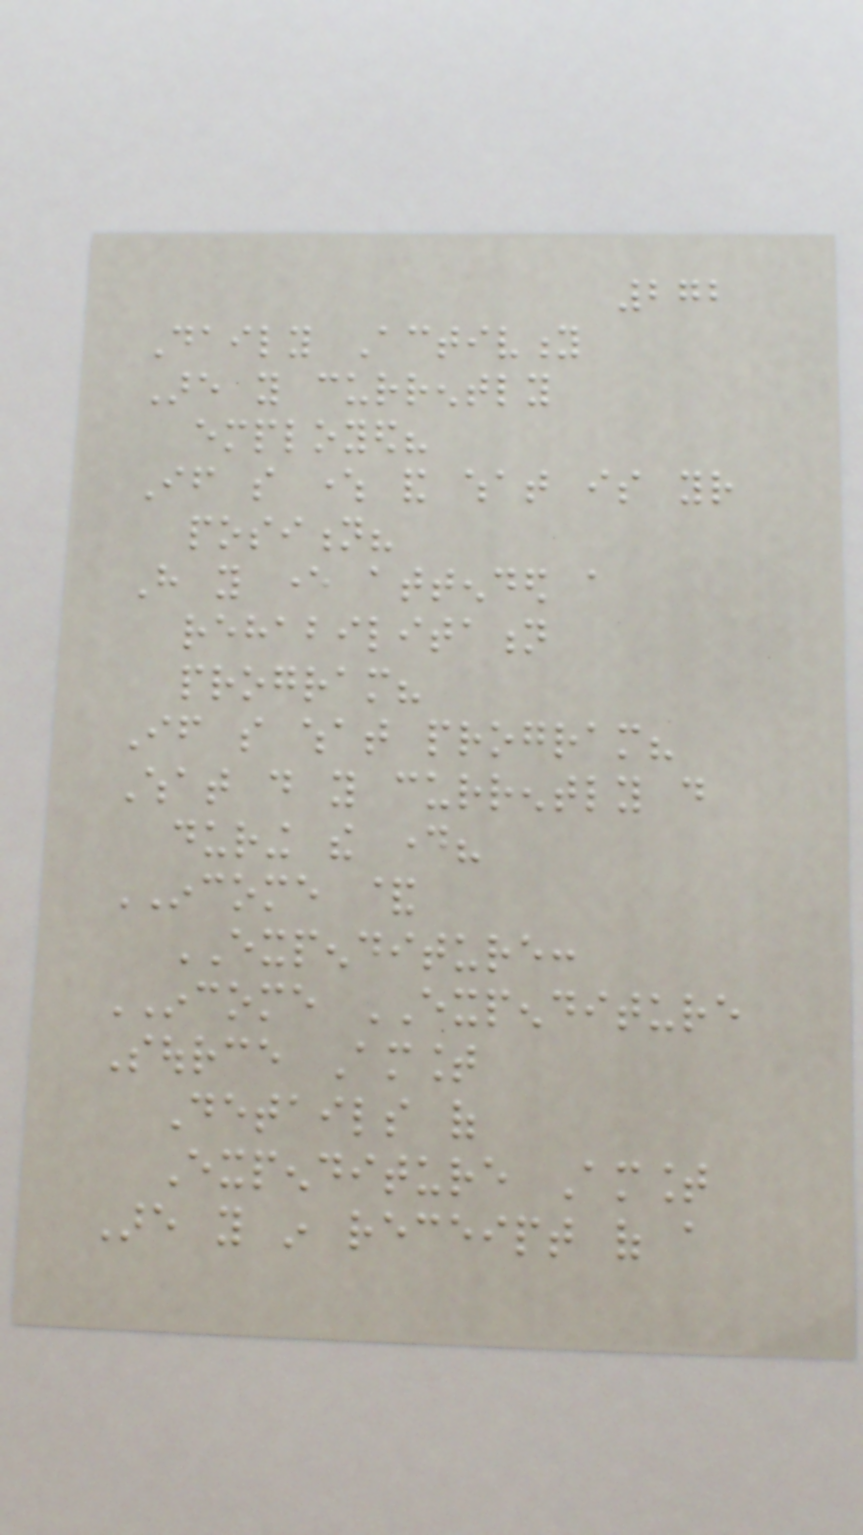272
Daily Activity
Are you currently
employed?
If so where and what is your
position?
Have you ever attended a
rehabilitation
program?
If so what program?
What do you currently do
during the day?
INCOME &
EXPENDITURE:
INCOME EXPENDITURE
Source Amount
Details of
Expenditure Amount
Are you in receipt of a
